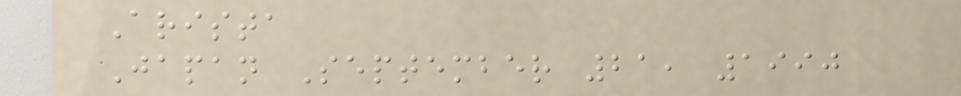Arista
Japan September 21, 1990
